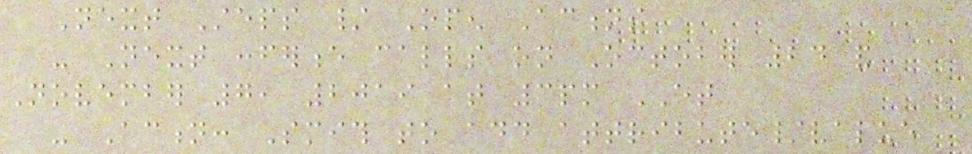Next Steps / Open Actions
- Next conference calls on October 24 and
November 7, 2019 at 3pm ET
- Action: Smith to add attribute/value
